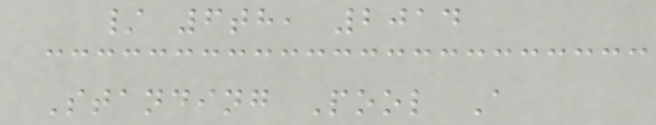/ 6th, 2014
Standing Pool A
